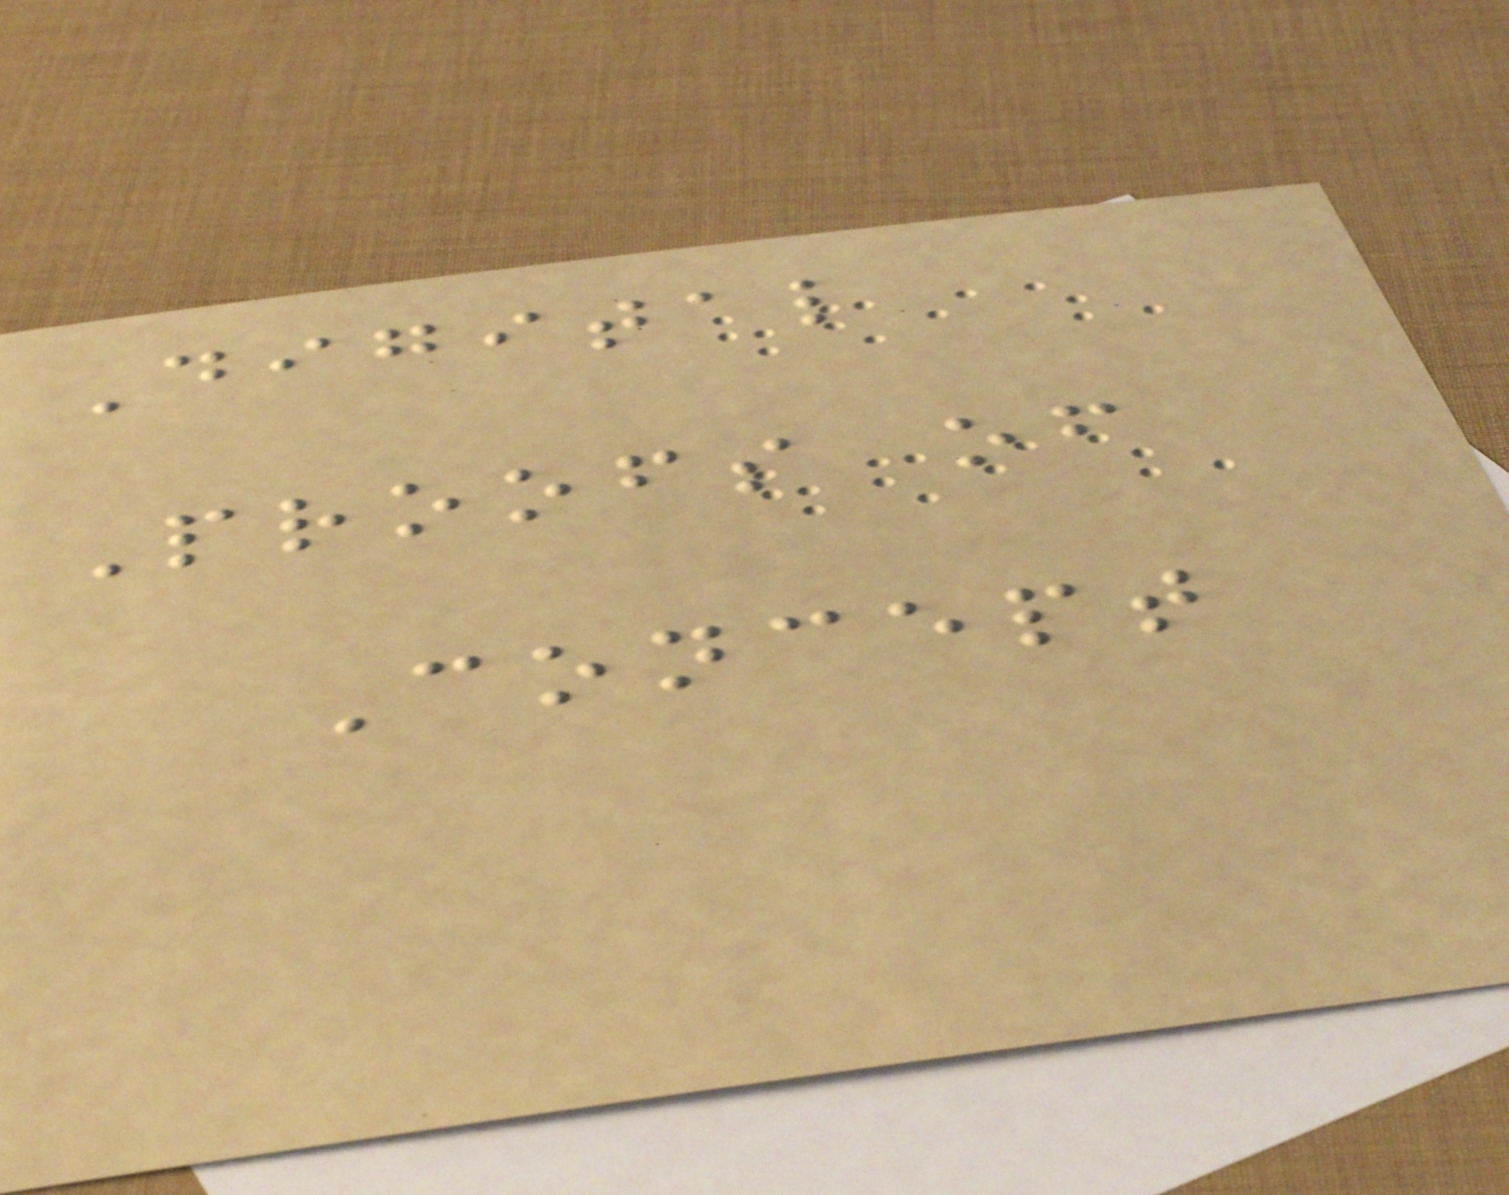Digital
Proofs of
Concept
